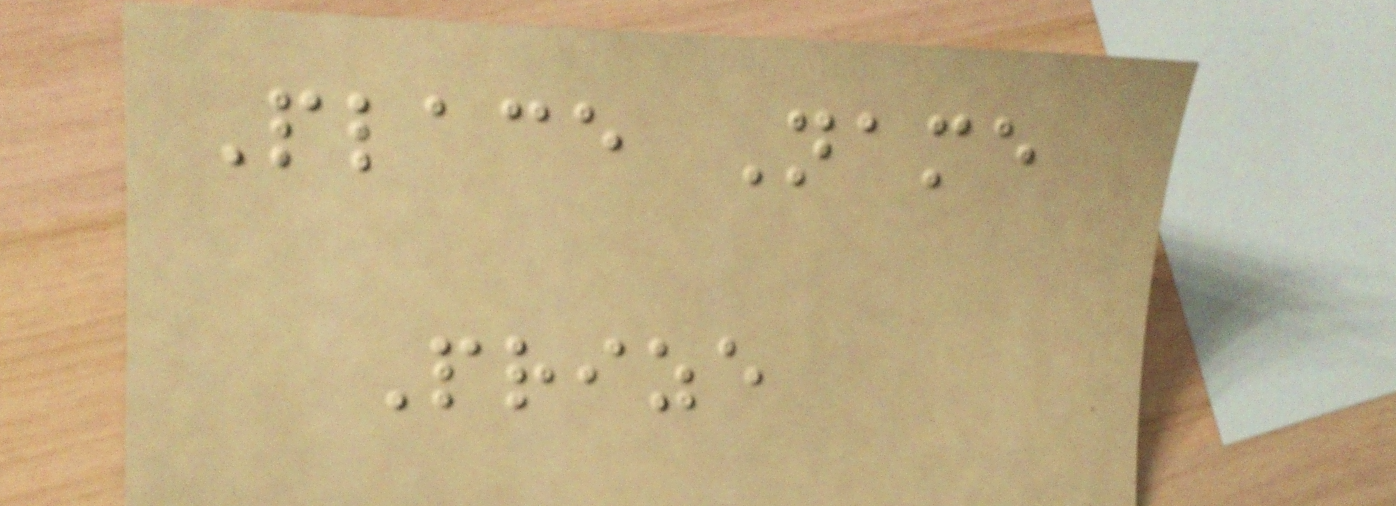Place Name
Prize
